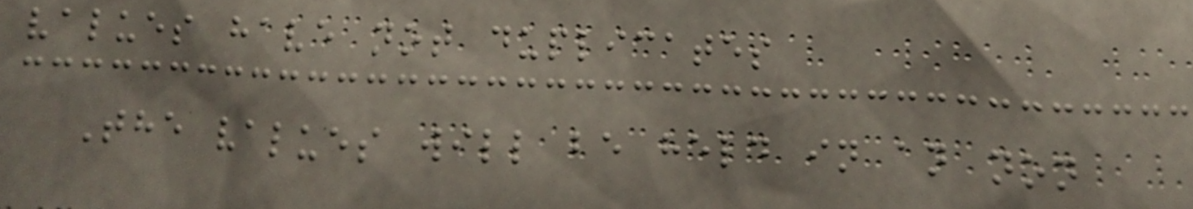values have not duplicates
The values will be held in an non
